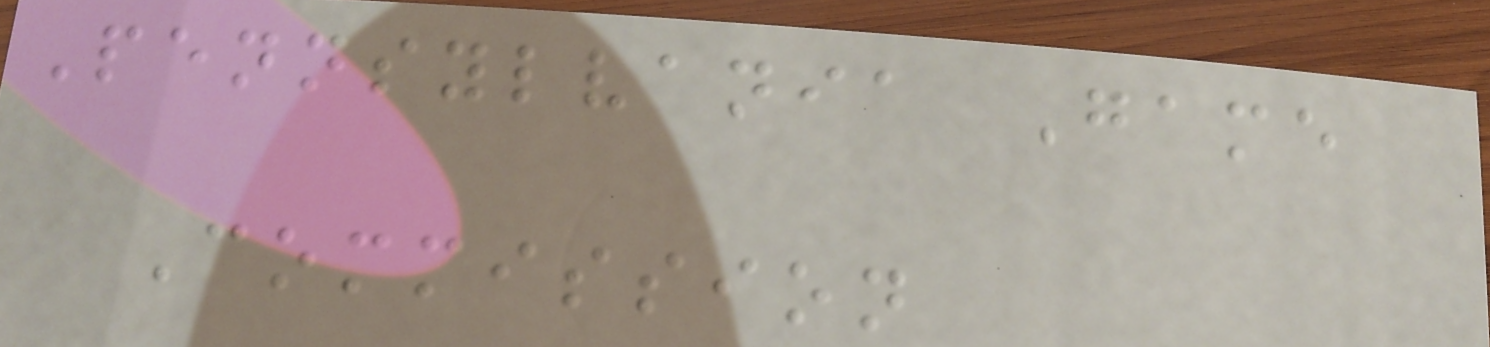Pennsylvania Game
Commission
